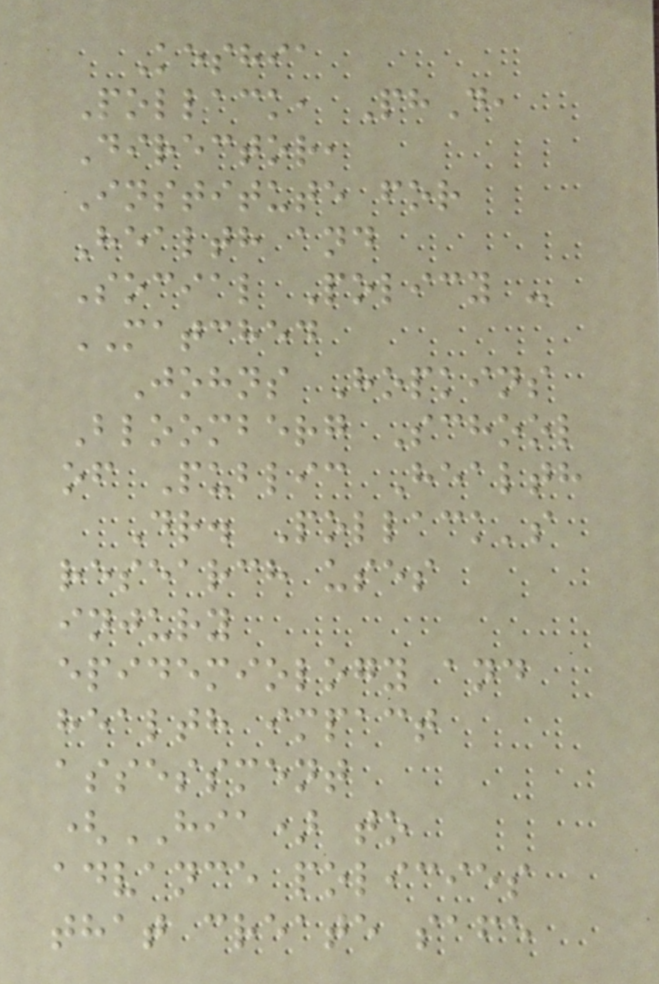Keshia
Pollack, PhD,
Director,
Institute for
Health and
Social Policy -
MATCHED
Johns Hopkins
Bloomberg School
of Public Health
Dr. Pollack's
research uses
injury
epidemiology and
health impact
assessment
(HIA) to
advance policies
that create safe
